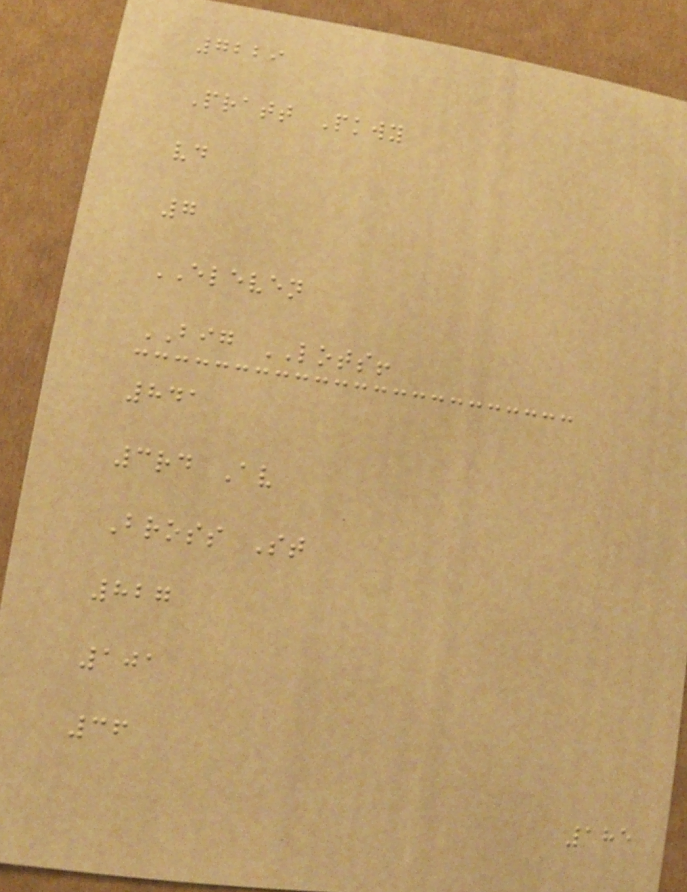7229
Pratt Pkwy
vd
7
ELEVEN
BIG LOTS!
841
3rd Av
Bross St
827
101
36
185
